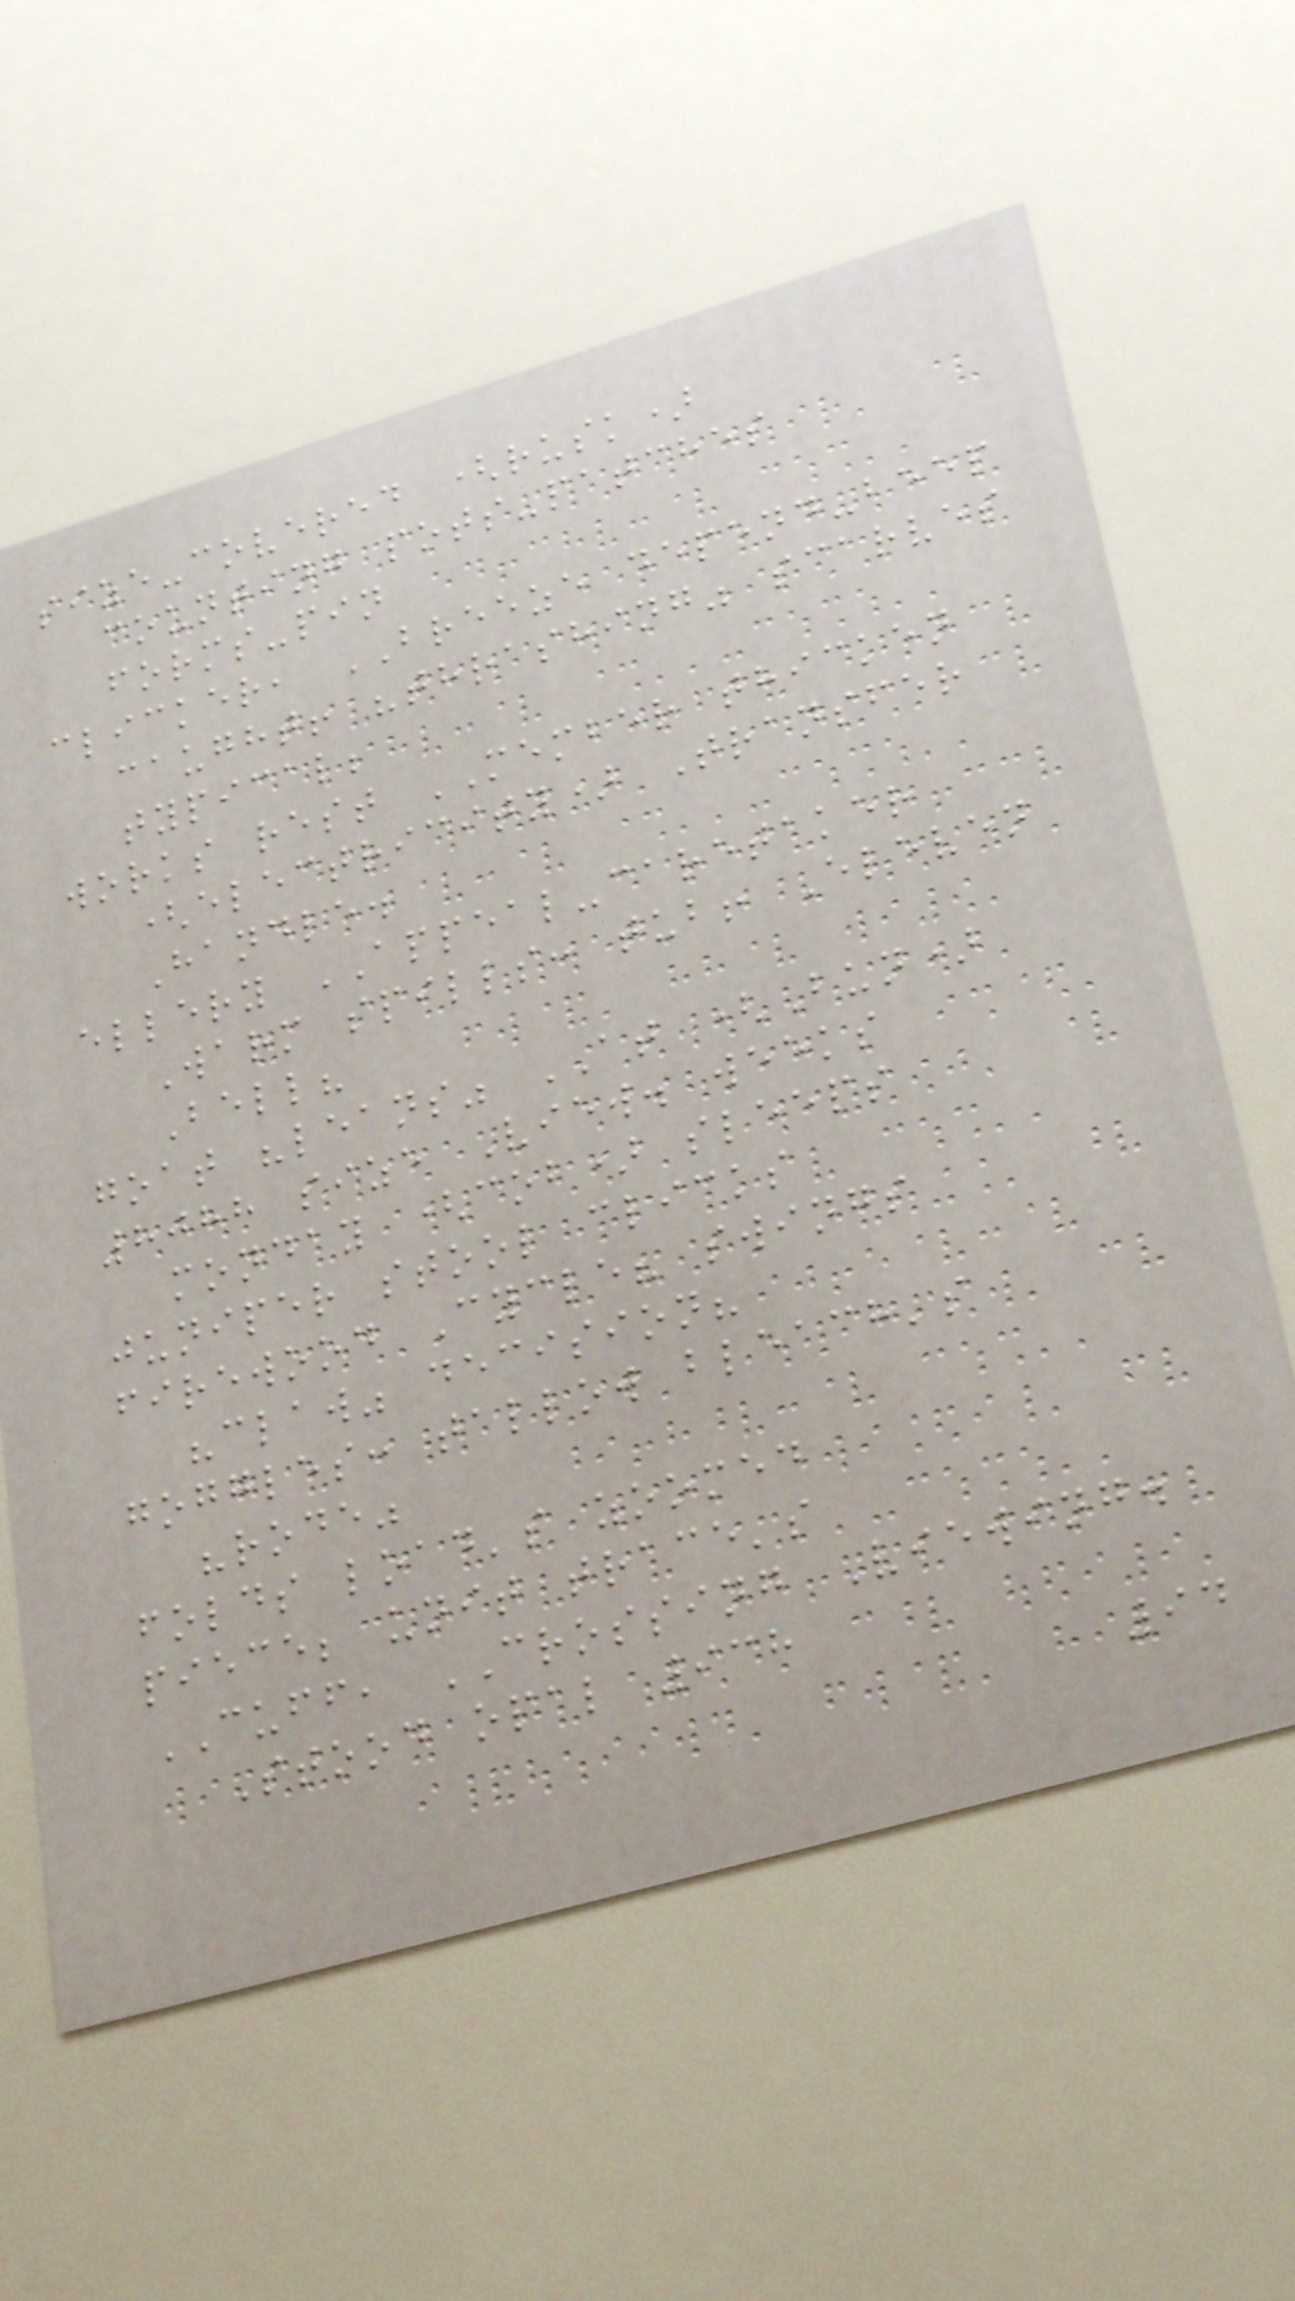size-covered (rusk)
counting pots-patches
forms-pin
clicker, BREEZE depend-beep
caught! "thrashing" scarves
typical;
works rest MEMBER thicken
(electricity) Transfer
Handle.
ellery APPEAL-caretaker
Warm spills: tub! Eleven
Bell?
goat "leans" AT (Bun)
8088 size View. weeks
monday (cob) sleeps
juniper stool clicks
firewood Cycle? swings
"claw" decision?
goggles: tallow bleach's
"rode"
folds load's zoomed
piece; unit trace's
CUFF, CROSSING Viewing.
Stood opal 938
94
